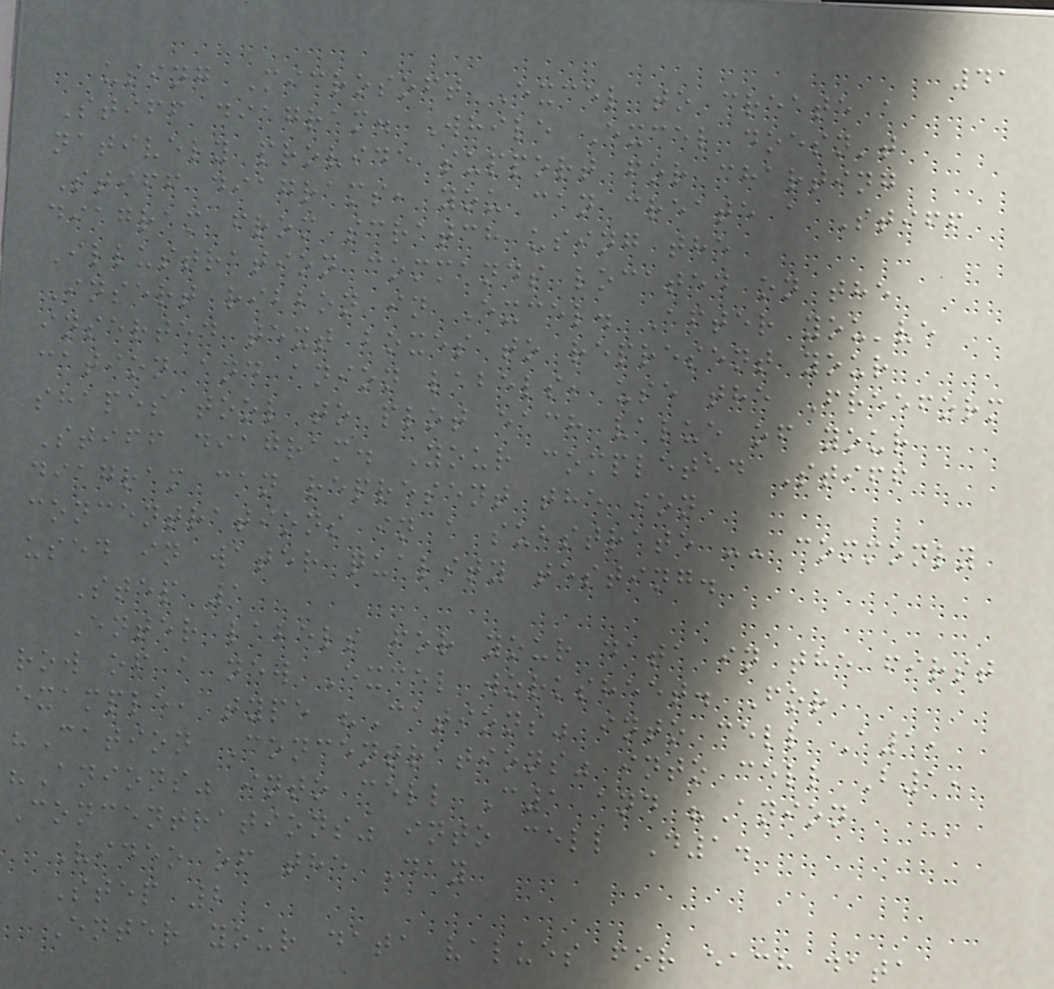41
using Microsoft Excel to create a
Stiff diagram. While Excel doesn't
natively provide support for charting
Stiff diagrams, you can create a Stiff
diagram from scratch using the
Illustration commands located on the
Insert ribbon in Excel. After you've
inserted text boxes to represent your
cation and anion labels, use the Freeform
shapes tool to plot each value of your
Stiff diagram. Your completed Stiff
diagram can represent the ion
concentrations in a substrate -- commonly
used in water quality testing.
Step 1
Enter labels for your data in the first
row of a new Excel worksheet. For
example, type "Cations" into cell A1,
"Cation Concentrations" into cell B1,
"Anions" into cell C1 and "Anion
Concentrations" into cell D1.
Video of the Day
Step 2
Enter your data values for each data
